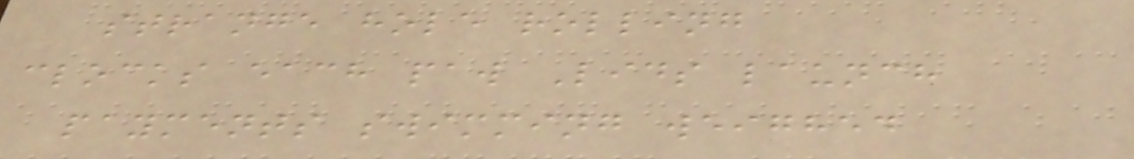strange hole rolling
clocks each paw Lids launch
payments swimming weighed
